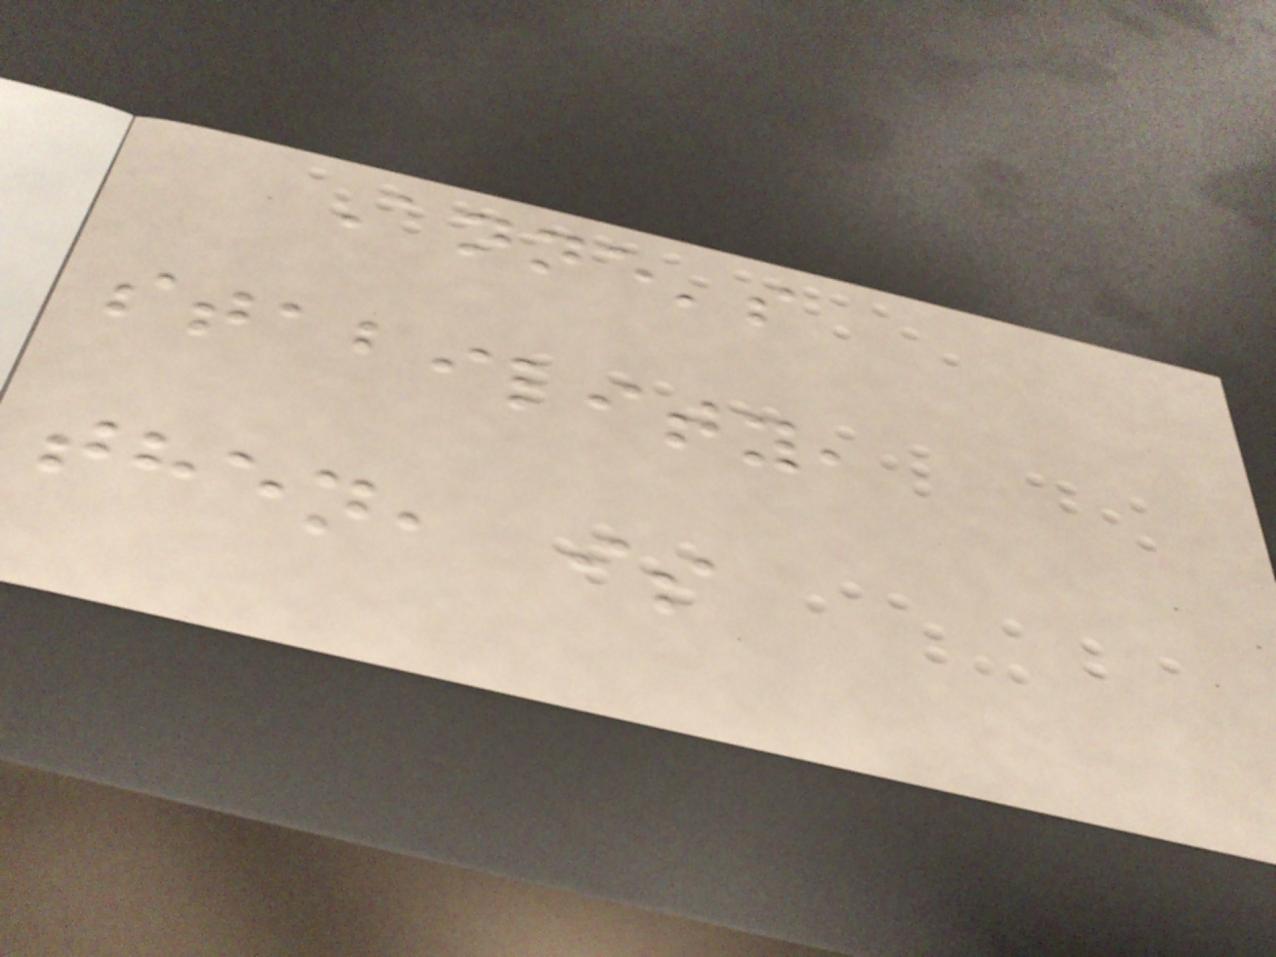Anne's
stability,
then, is
